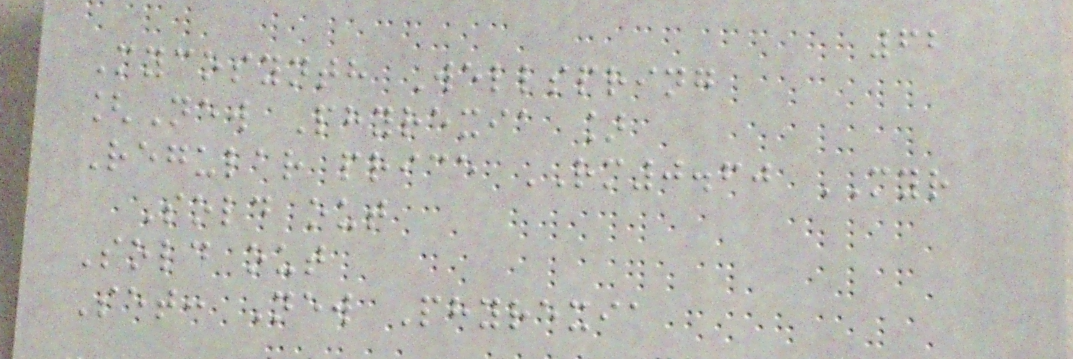62
Mycosynth Wellspring
[New Phyrexia ]
Regular price RM0.60 MYR
Sold out
Sold out
Set: New Phyrexia
